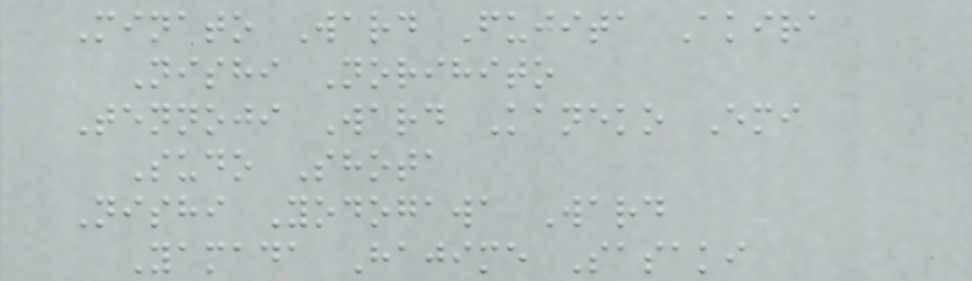Minato Ward Fujita Akira
Nishi Norihito
Tennoji Ward Kaneko Emi
Sudo Shota
Nishi Yodogawa Ward
Yamada Hajime Sasaki
